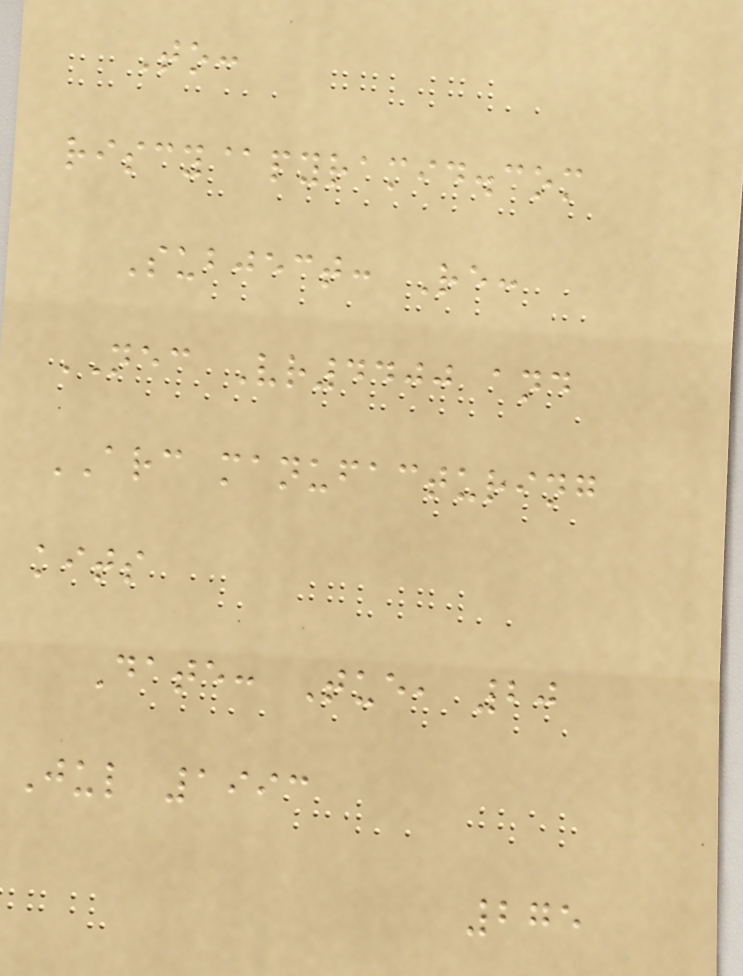To:
riscy@pyramid.com
Subject: Re:
NEC Vr4400 and
ARC manufacturing
kits
Date: Tue, 20
Jul 1993
275
